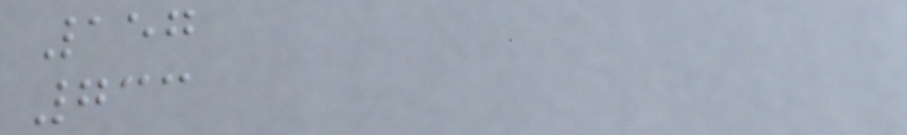157
733
